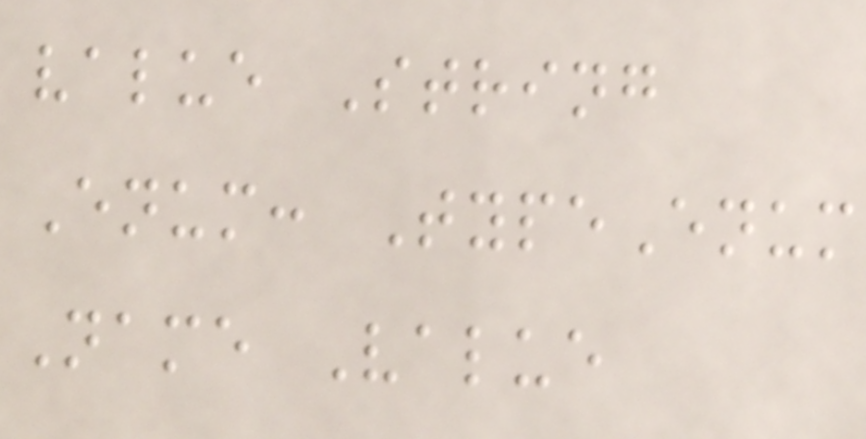value String
Enum: TypeEnum
Name Value
